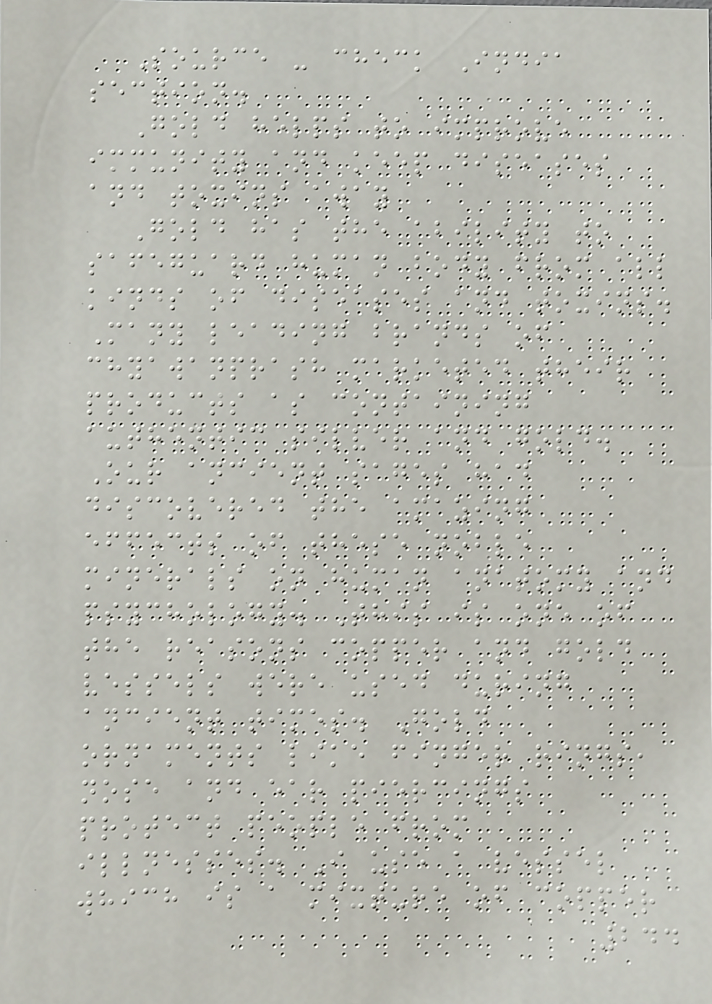Source - check India
section.
Gold helps to improve
immunity and keep diseases
and toxins away
Gold has the ability to
safeguard human body from all
kinds of diseases and toxins.
Many leading brands of
chyawanprash marketed their
products as containing
authentic silver and gold.
Our ancient sages had
discovered the amazing
effects of these noble
minerals on human anatomy and
psychology. This is one of
the reasons copper and gold
vessels were used during
ancient times. Gold
ornaments like finger rings,
nose and ear piercings
protect people from
illnesses. I use a vessel
which is a mixture of copper
244
